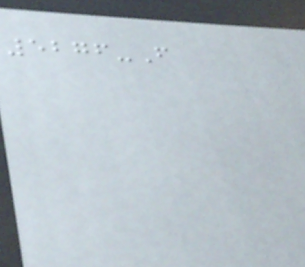5276-F
